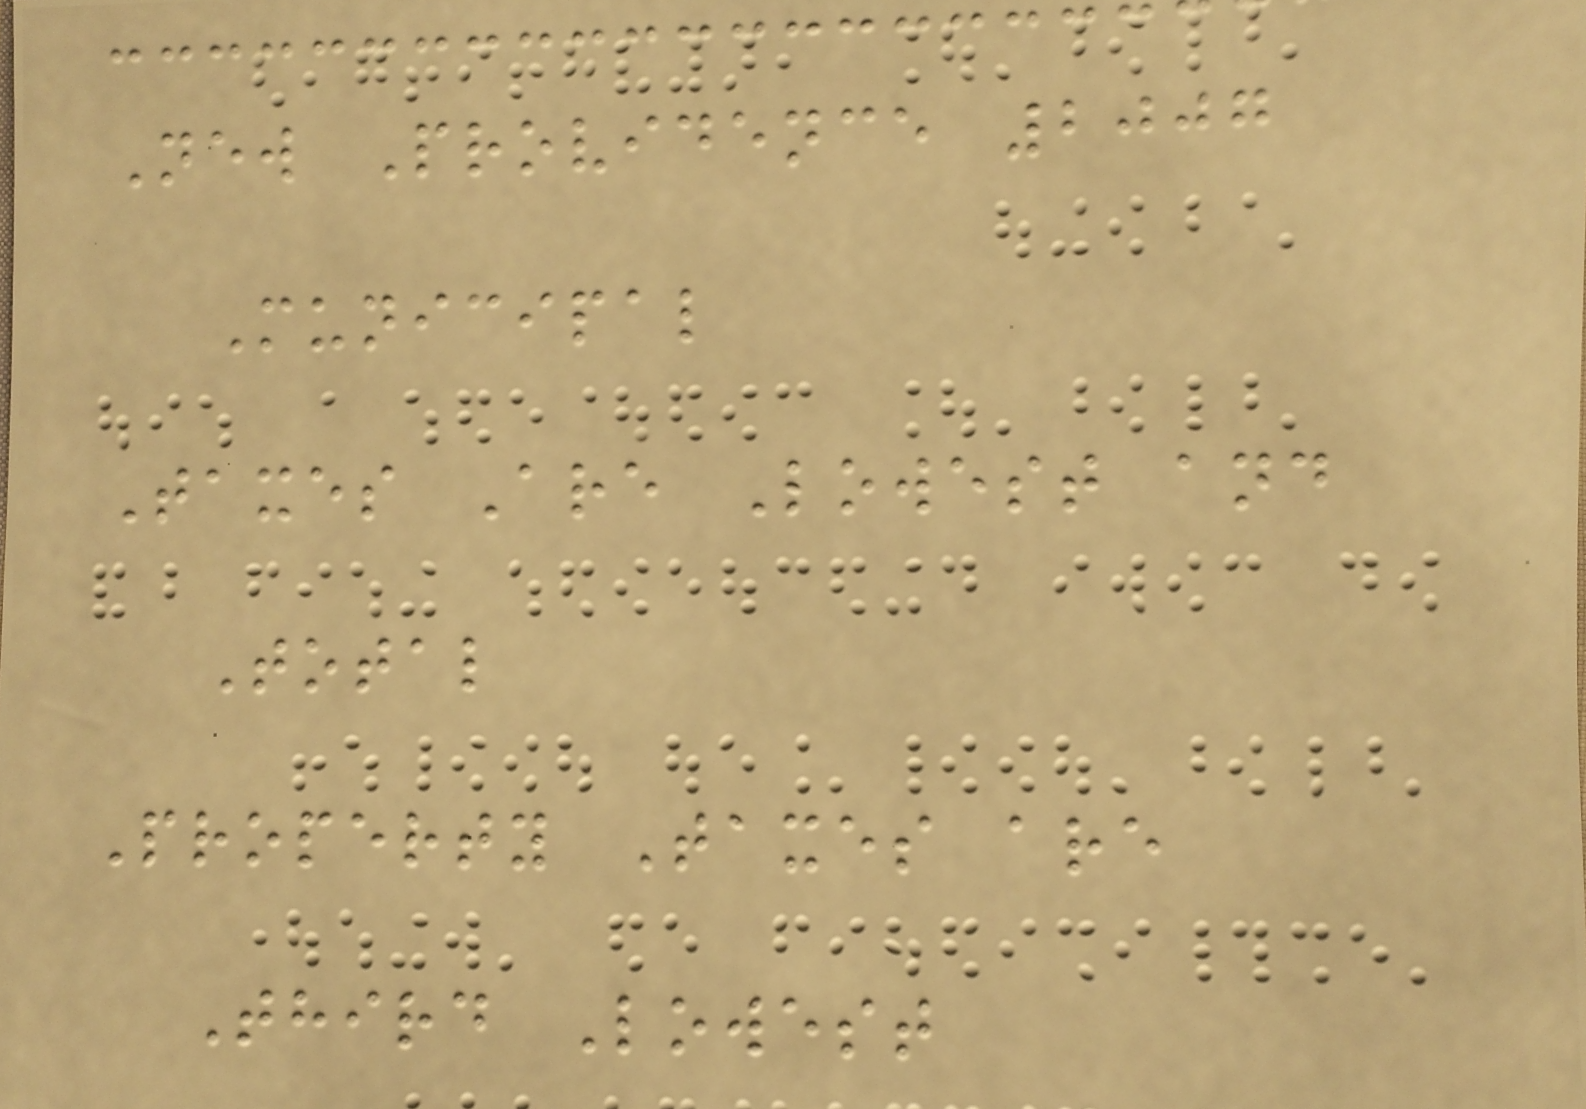New Providence 2007
Municipal
Taxes Are Lowest and
Total
Property Taxes are
Third Lowest
